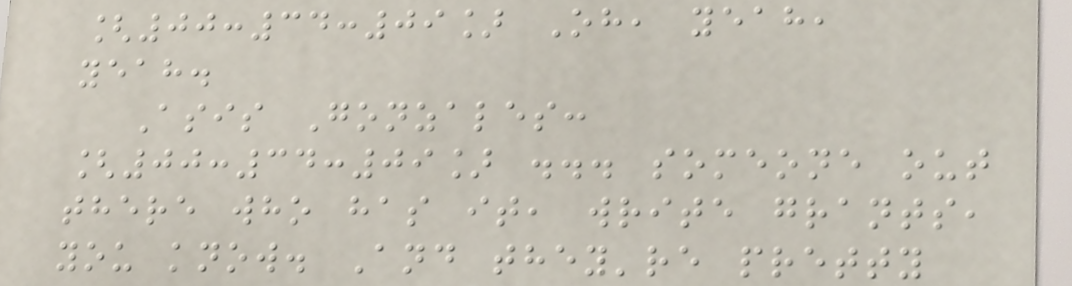[00:34:09] Oh, yeah,
yeah.
Asis Gonzales:
[00:34:09] ... someone out
there who has it, write grants,
you know. And they're pretty
